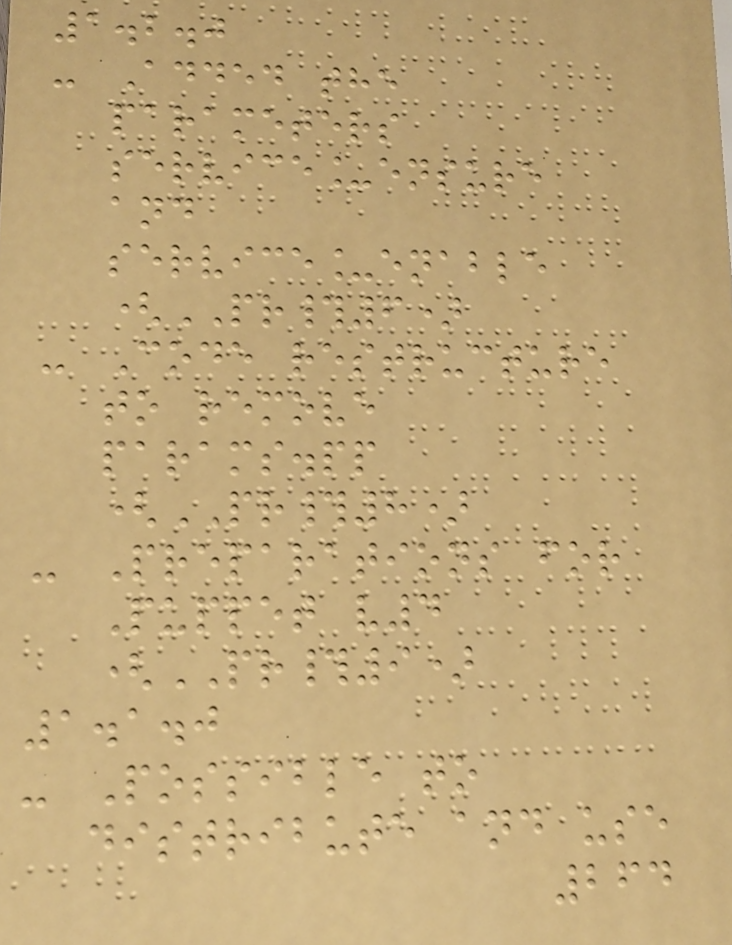1.2.0
- Added the
parameters
service_ensure
and
service_enable
(PR#6)
- Code restructure
to remove
params.pp
(PR#8)
- Preparations for
Puppet v4
(PR#9)
1.1.0
- Possible to
distribute and use
264
